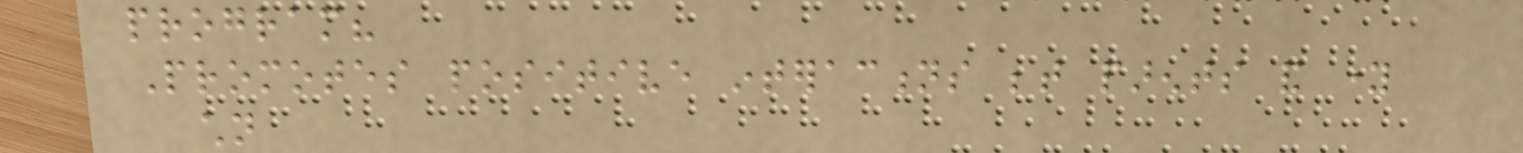program?
Promotes positive interactions between parents and young
children
